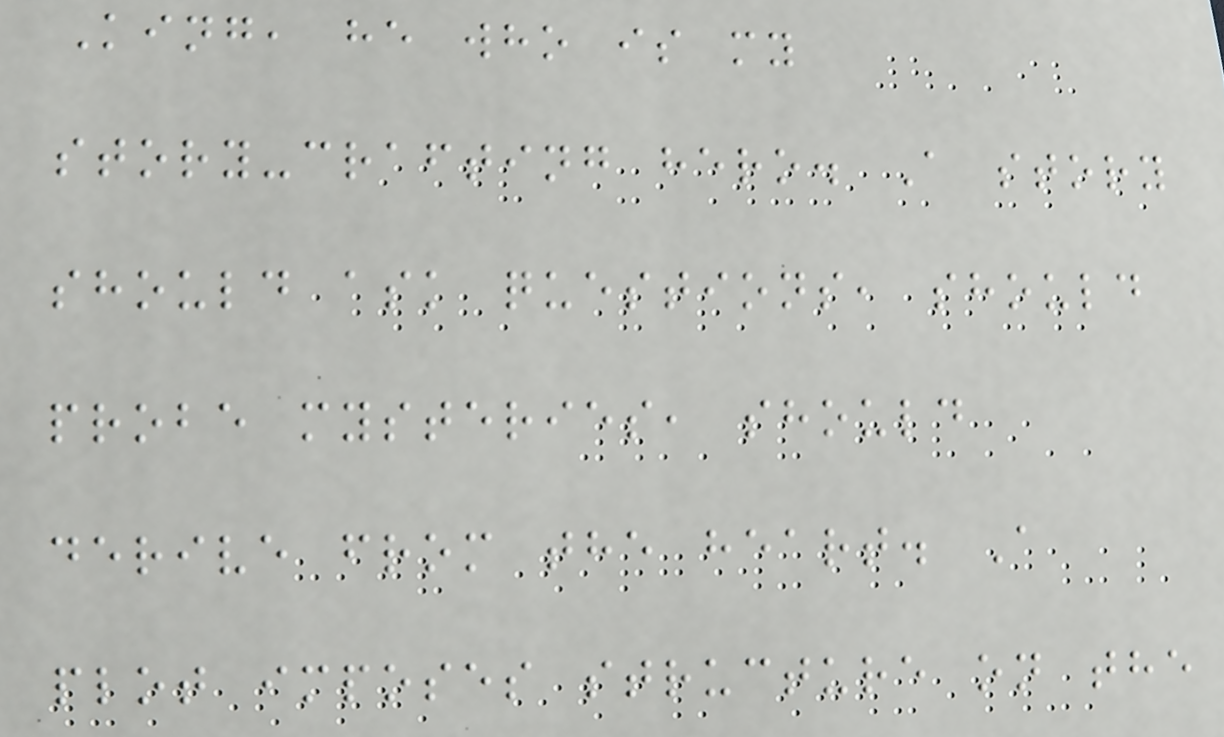King, he who is my
story-crafting hero. A story
should ask questions, should
probe mysteries, should
derive from the heart. A
plot imposes structure on the
